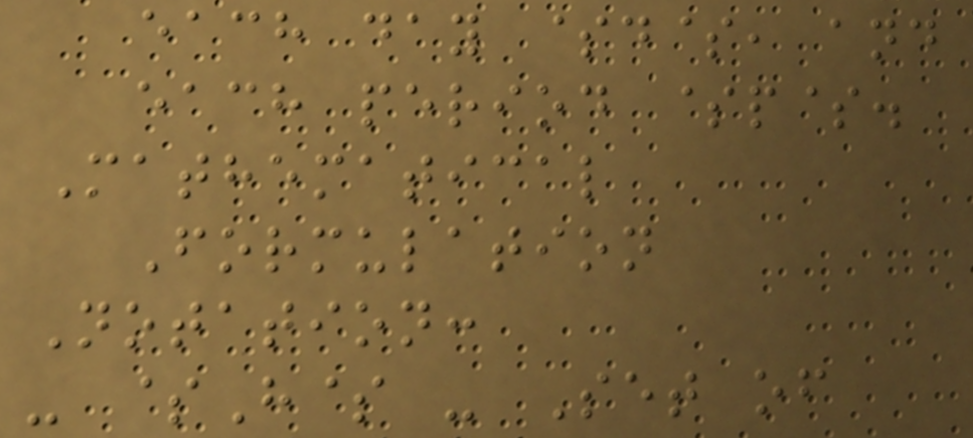each day $d$, and
each period $p$.
Mathematical
Formulation
Notation:
- $H$ - Set of
